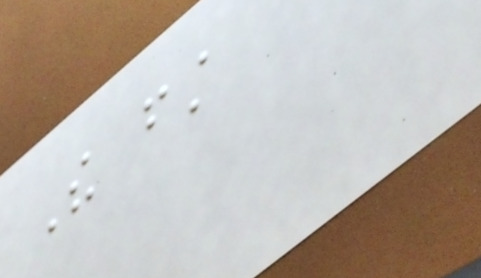The first
